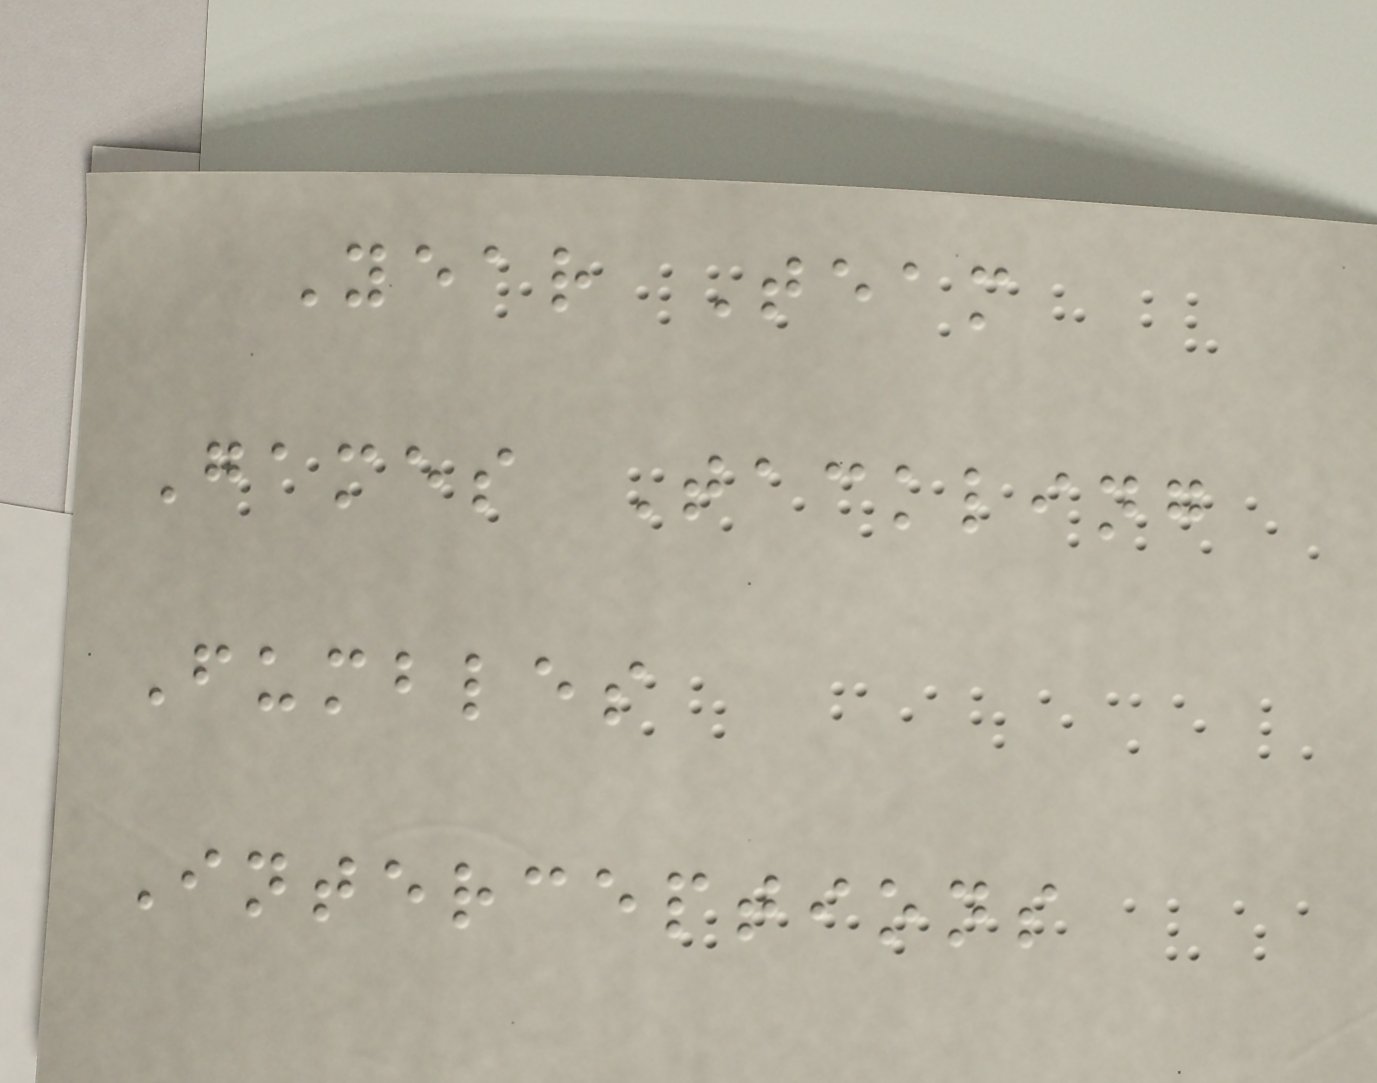Year Team
Games Tackling
Fumbles
Interceptions
